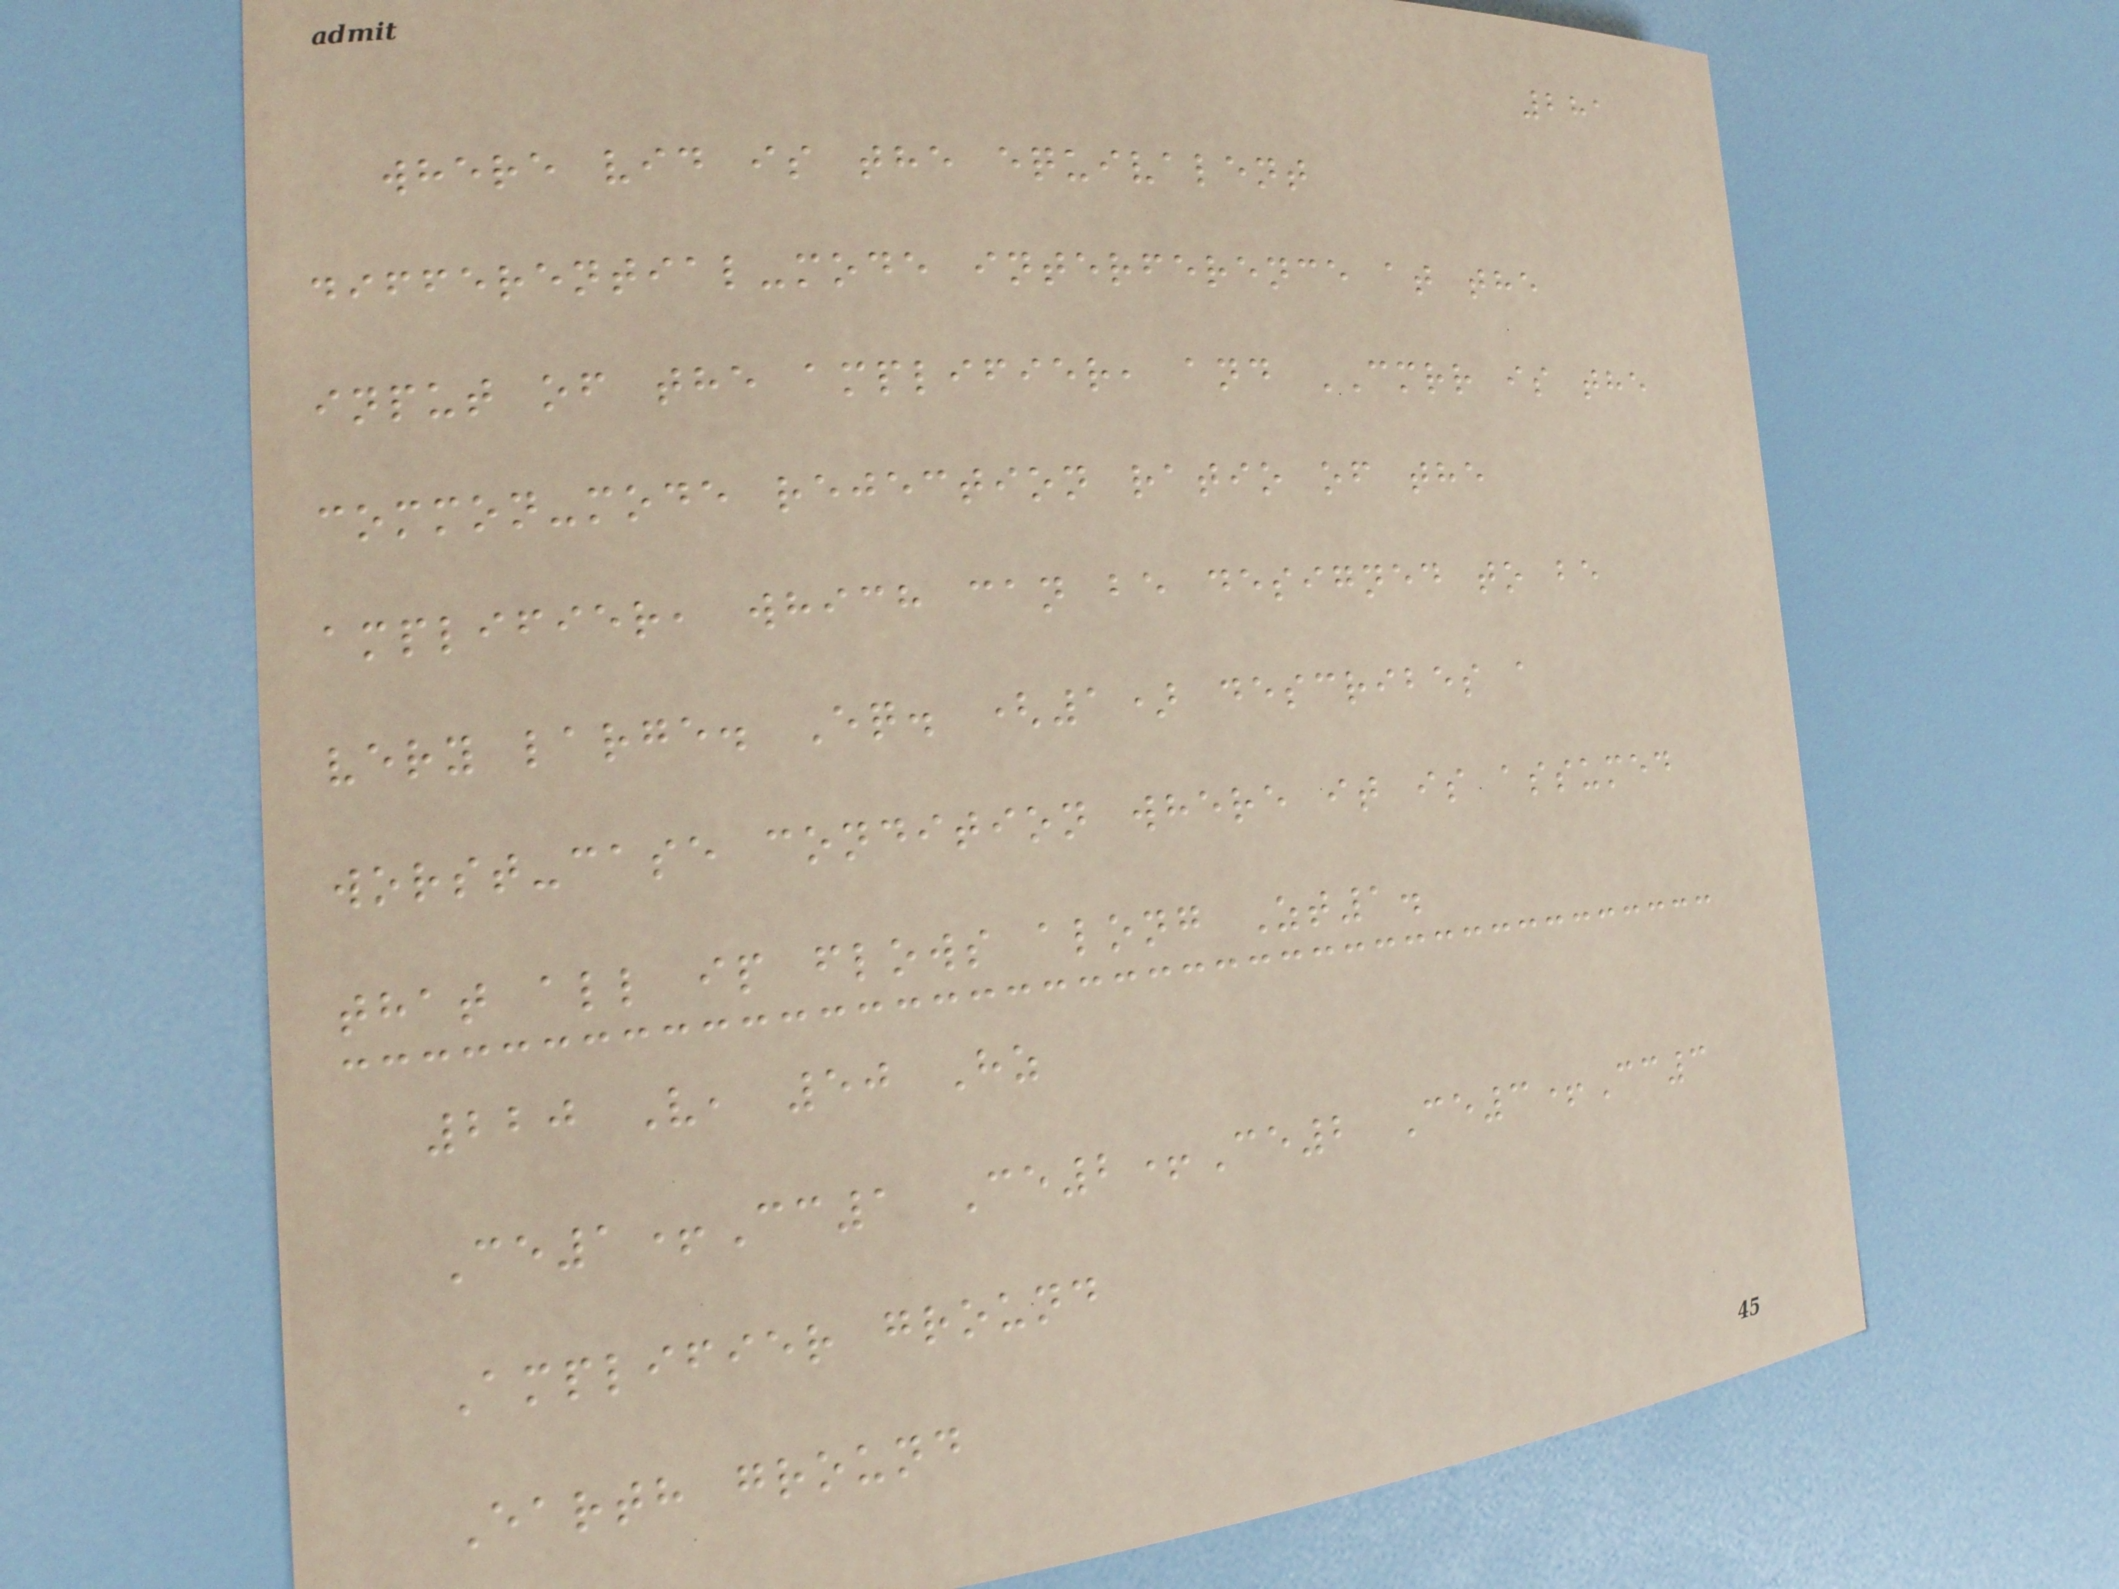281
where vid is the equivalent
differential-mode interference at the
input of the amplifier, and CMRR is the
common-mode rejection ratio of the
amplifier, which can be designed to be
very large. Eq. (1) describes a
worst-case condition where it is assumed
that all ip flows along Zt1.
220 V, 50 Hz
Ce1+Cc1 Ce2+Ce2 Ce3+Cc3
Amplifier ground
Earth ground
